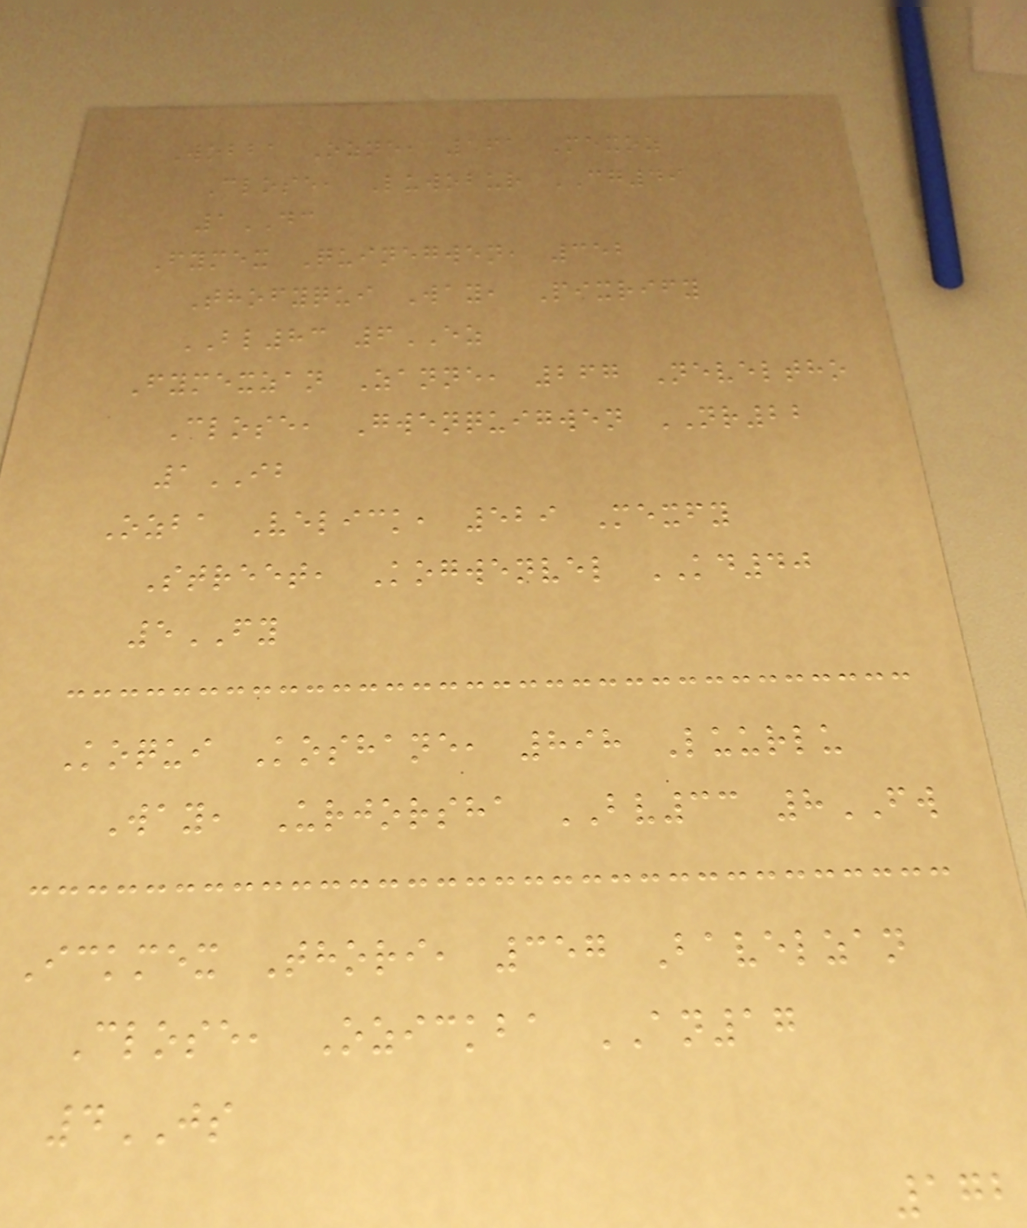Wobba Ozne, 161 Mexoz
Close, Luwobur CG49
1DC
Fymex Quinegwen, 352
Thofyqui Way, Pixrify
BL83 6EZ
Fymexzan Zanne, 267 Neveltho
Close, Gwenquigwen NR22
1IB
Ozba Velick, 529 Mexfy
Street, Kogwenvel KD40
5FY
Koqui Koshane, 898 Luurlu
Way, Urjorsha BV33 8FW
Ickmex Thori, 357 Bavelzan
Close, Ozickba AN17
4JS
172
